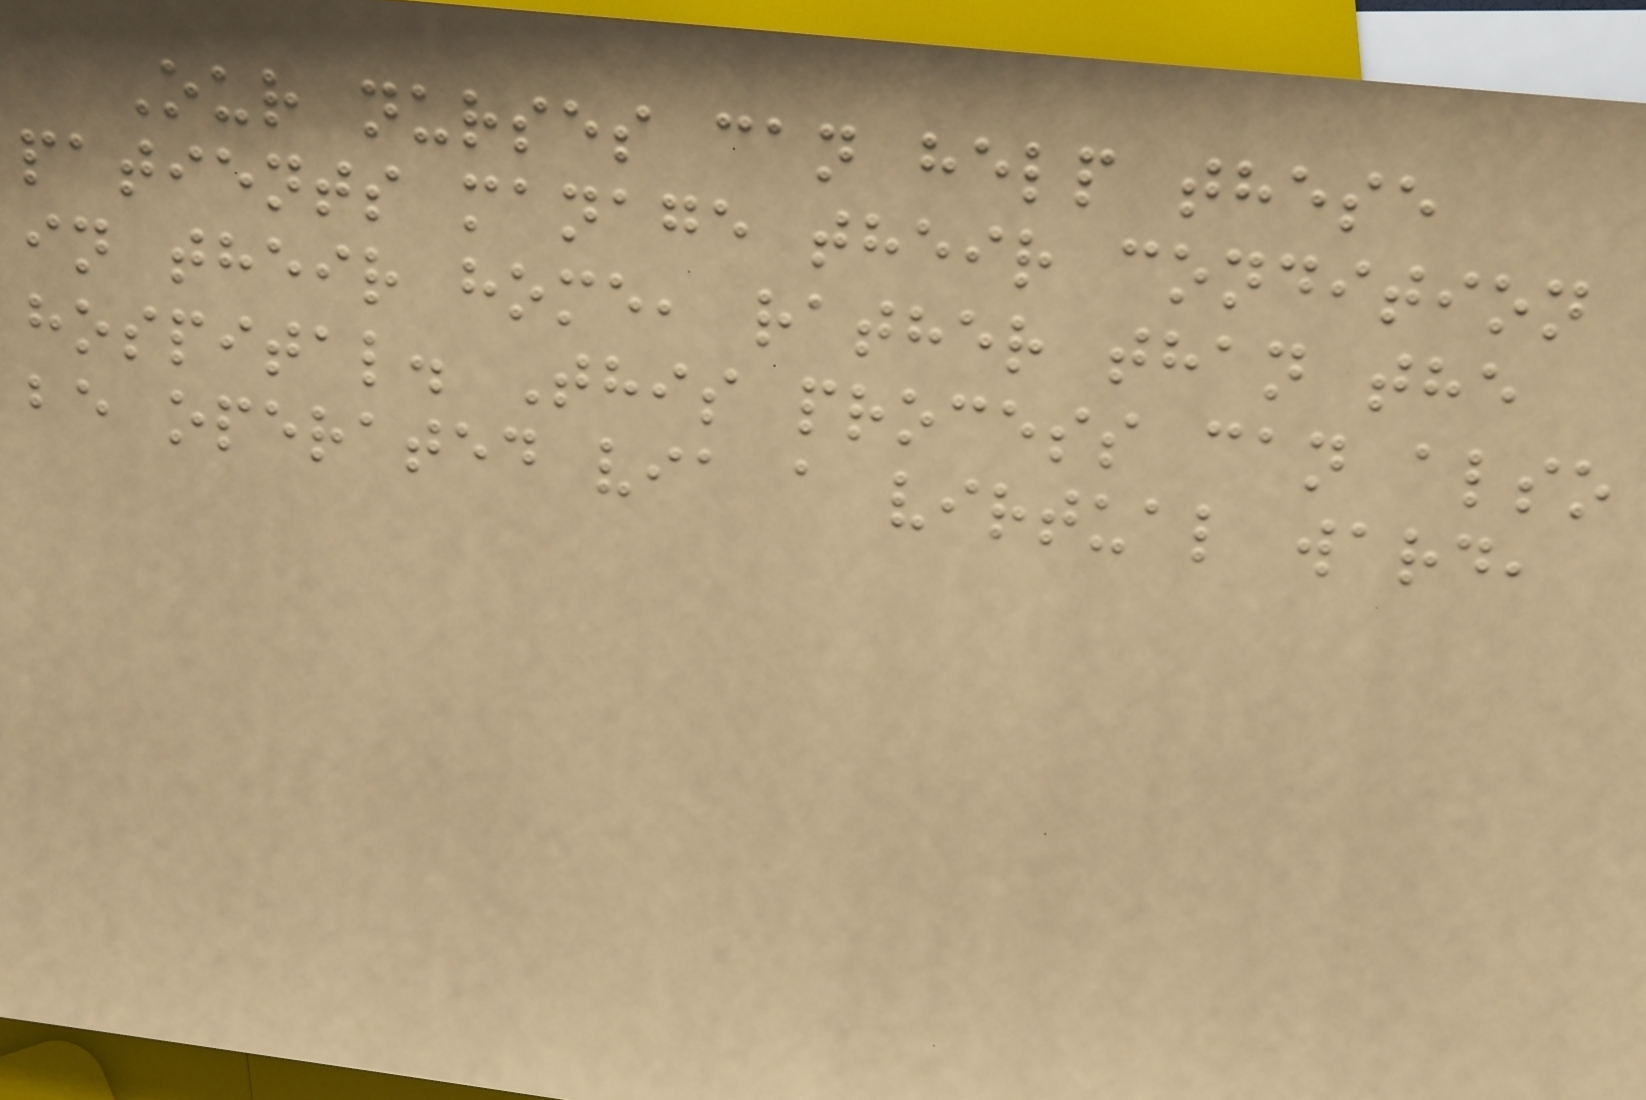Our nurses can help these
patients manage their condition
in their home, rather than the
hospital. This process can also
be operated via a virtual ward,
